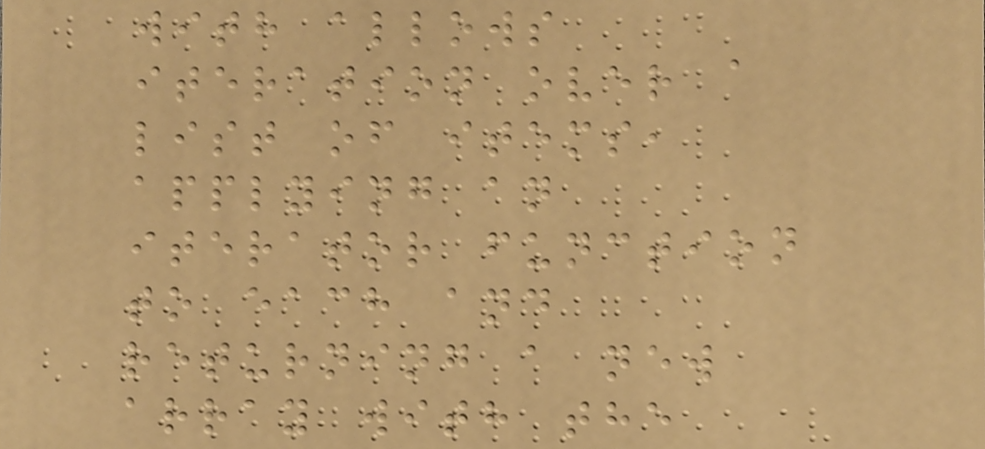with allows
iteration over a
list of items,
applying an
iterator function
to each and
returning a new
array with the
